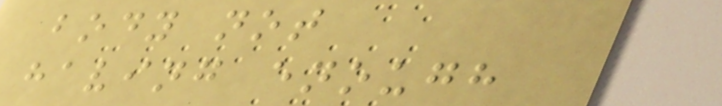body not
having enough
